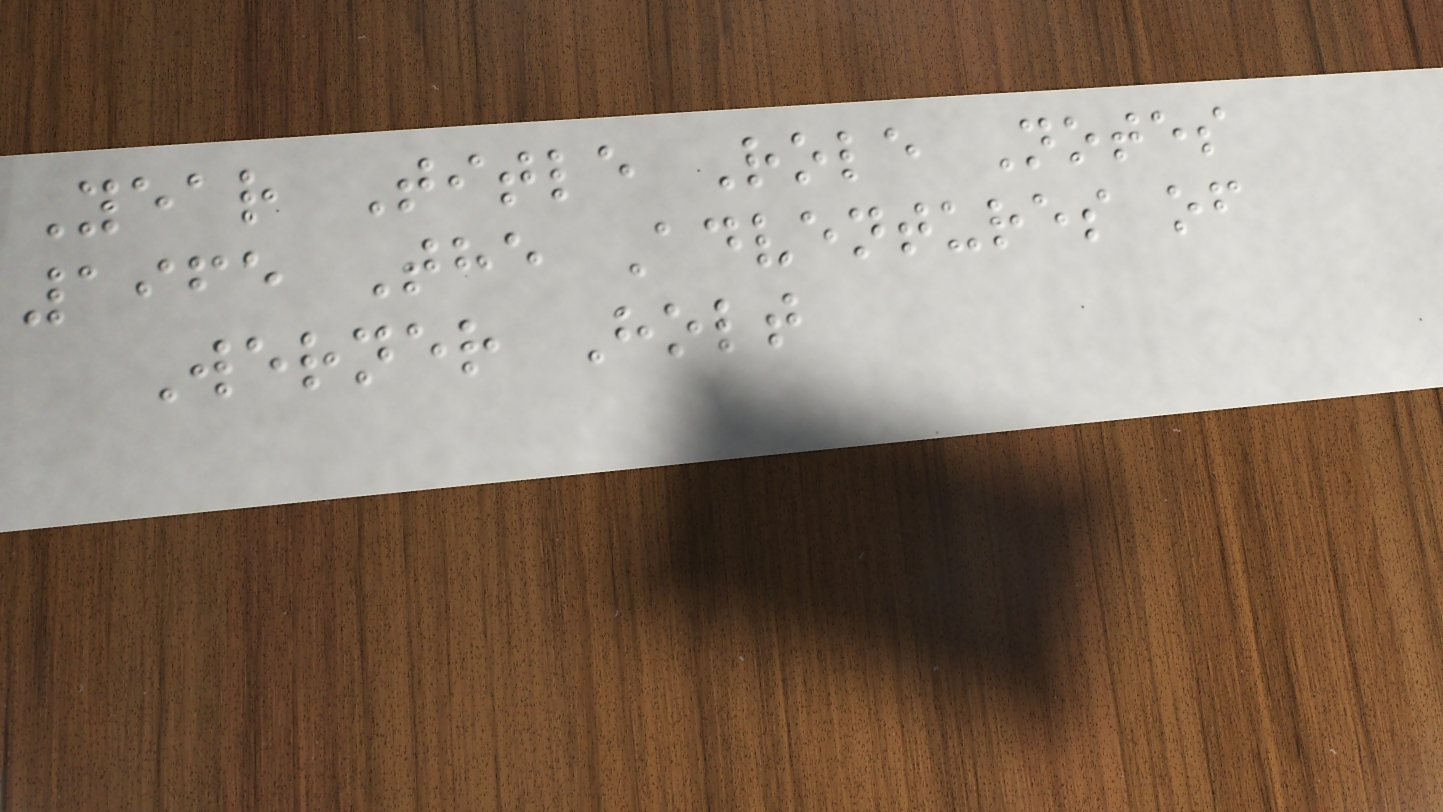Year Title Role Notes
1965 The Adventures of
Werner Holt
